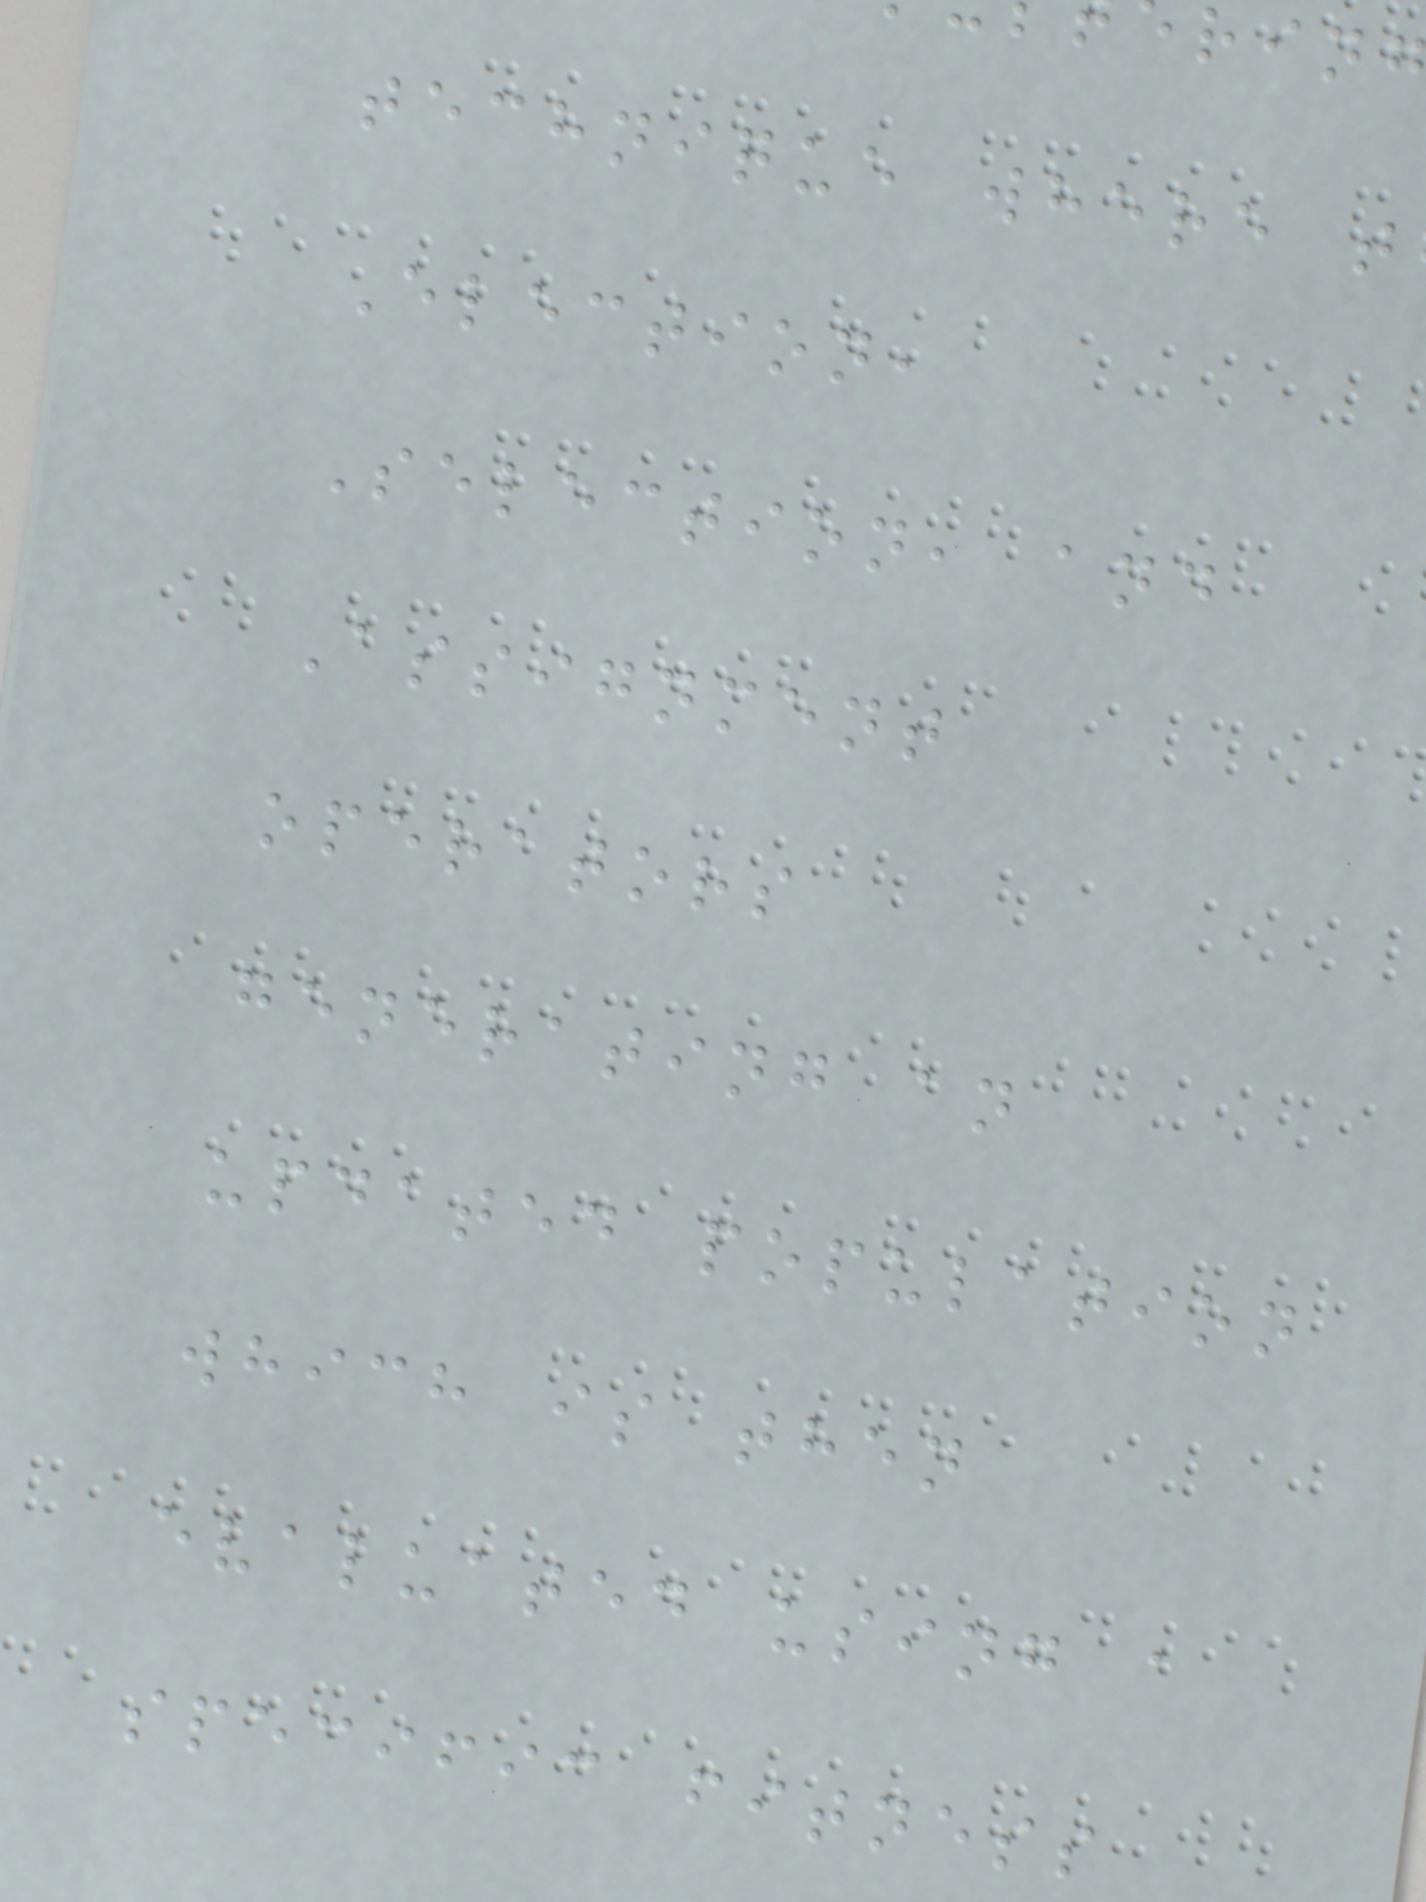technique where t
Election,
Selection, and
Assignment
operators
generating an
updated population
which is then
evaluated using a
specific fitness
